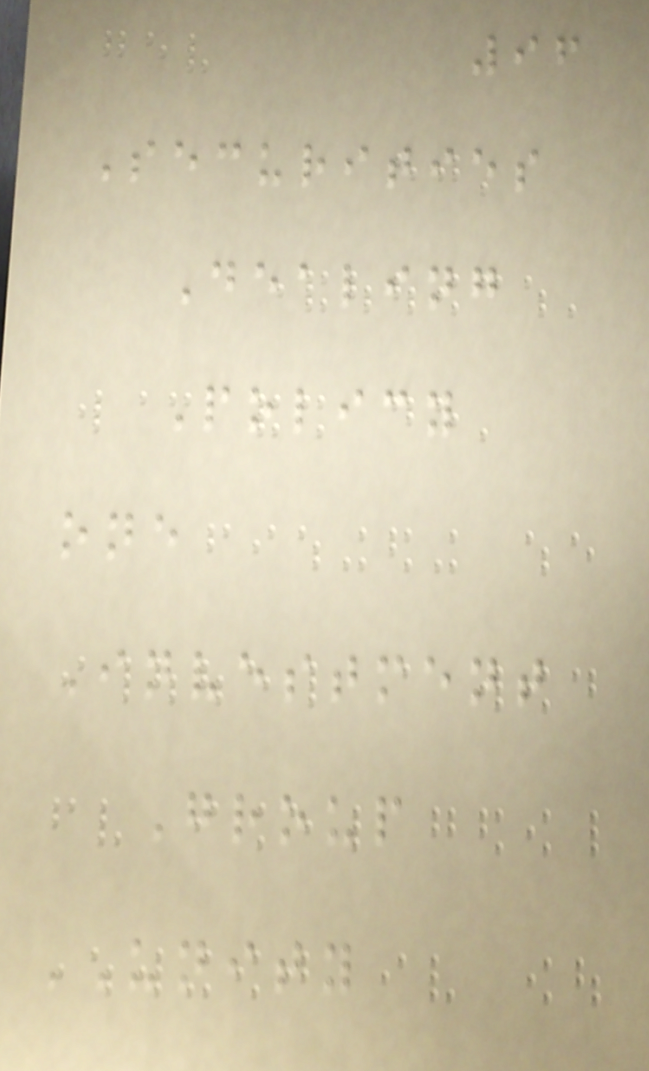96
Securities
Dealing
Policy
one
Investment
Group
UNITY
